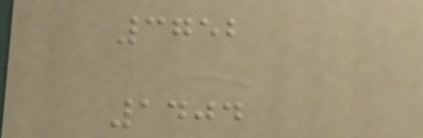3752
1404
